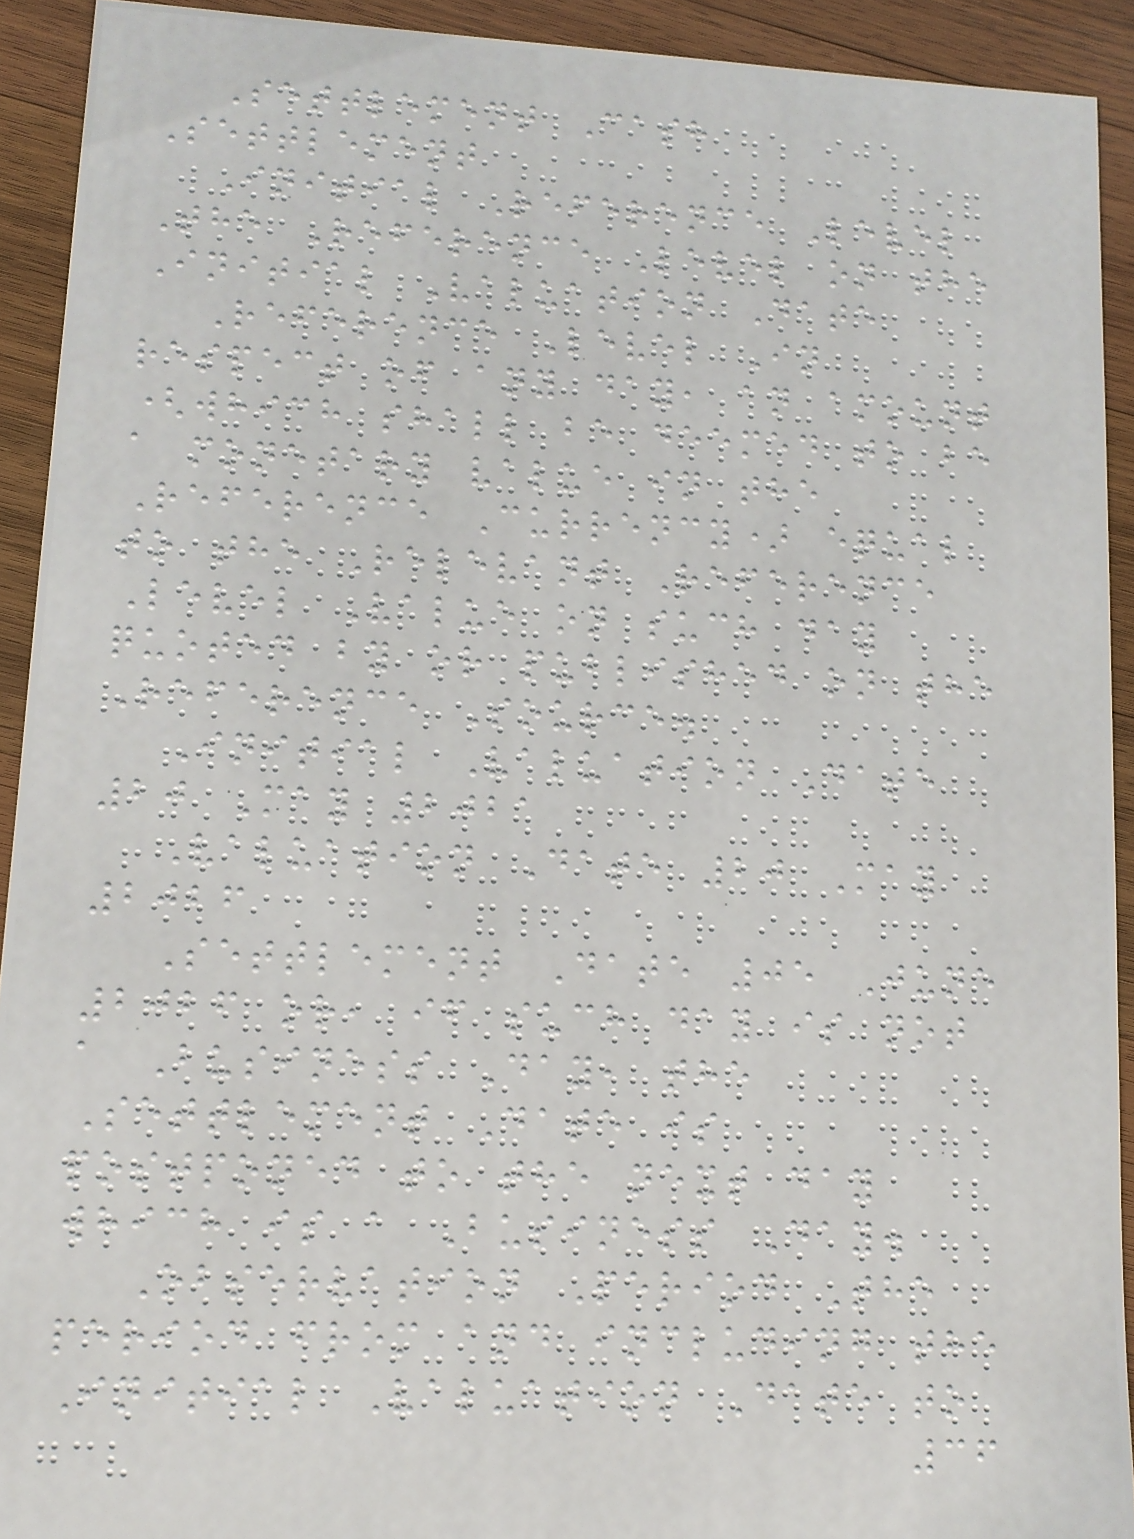Settlement Cash
Settlement
Initial Reference Level
The Reference Level on the
Initial Valuation Date
Reference Level In
respect of any day, an amount
(which shall be deemed to be
a monetary value in the
Reference Currency) equal
to the Relevant Reference
Level Value on such day
quoted by or published on the
Reference Source.
Initial Valuation Date
20 May 2021
Valuation Date 20 May
2026
Settlement Date 05 June
2026 or, if such day is not
a Business Day, the
Settlement Date is
postponed to the next day
which is a Business Day.
Observation Period The
period from and including the
Initial Valuation Date to
36
